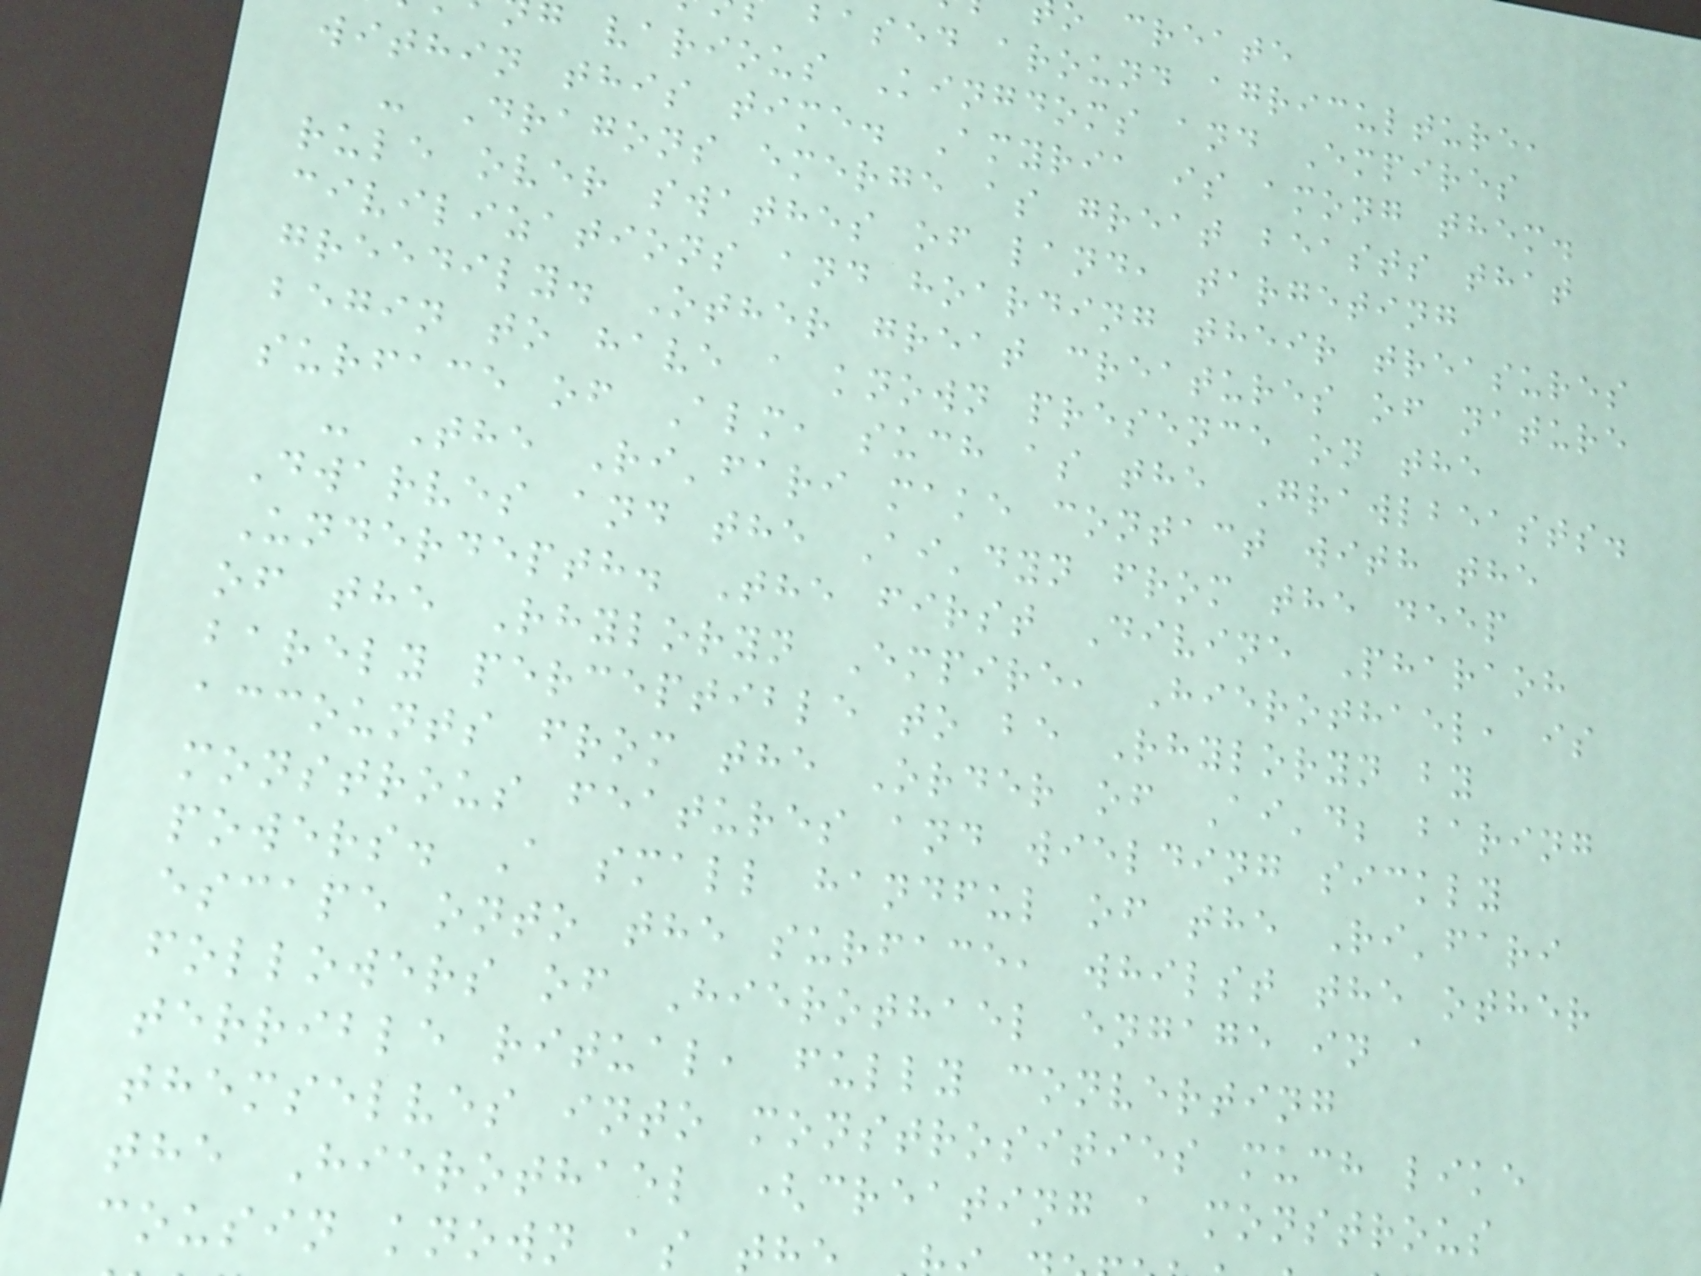o create
based around agriculture,
g various Kingdoms and Empires
within this time. Amyria is among them.
- Dragons emerge as great beasts that
rule over swathes of land, targeting
civilizations and hoarding their treasures
greedily. Other great creatures of nature
begin to have a known presence on the
surface of Alm, such as the Grawlbeasts.
- The Ri'fari make contact with the
Dwarves and the Ai'dyn from the deep
Underdepth. The first Divine Pharaoh
of the Rhyloryn Empire, Hierothael, is
barely perceptible to be Rhyloryn by
accounts from the Order of Ai'd; baring
monstrous features and wielding sickly
powers. A small handful of the Ri'fari
escape onto the surface, whilst the other
followers of Hierothael engage in a
terrible ritual, fully converting
themselves into monstrosities much like
the Hierothael (creating a monstrous
cousin known as t
